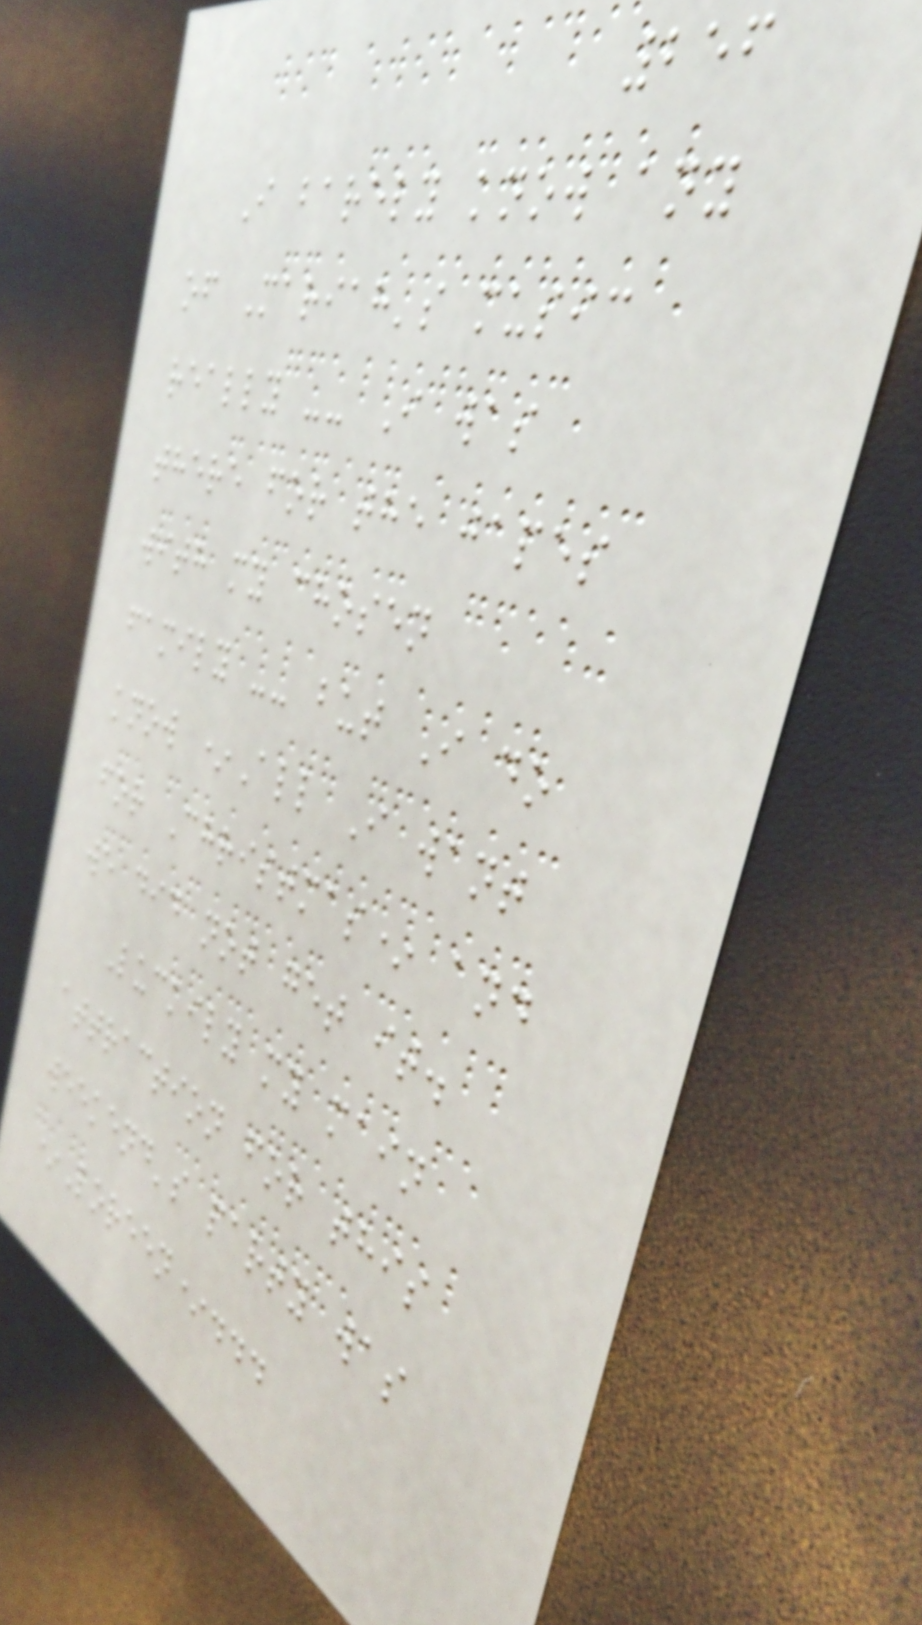256
I barely know any
of Mariah's music
really -- I was
there for the japes
with my chosen
family -- but I do
know *All I want
for Christmas* and
we did not get it.
Luckily my main
attraction for this
weekend's party was
*Loreen*...
